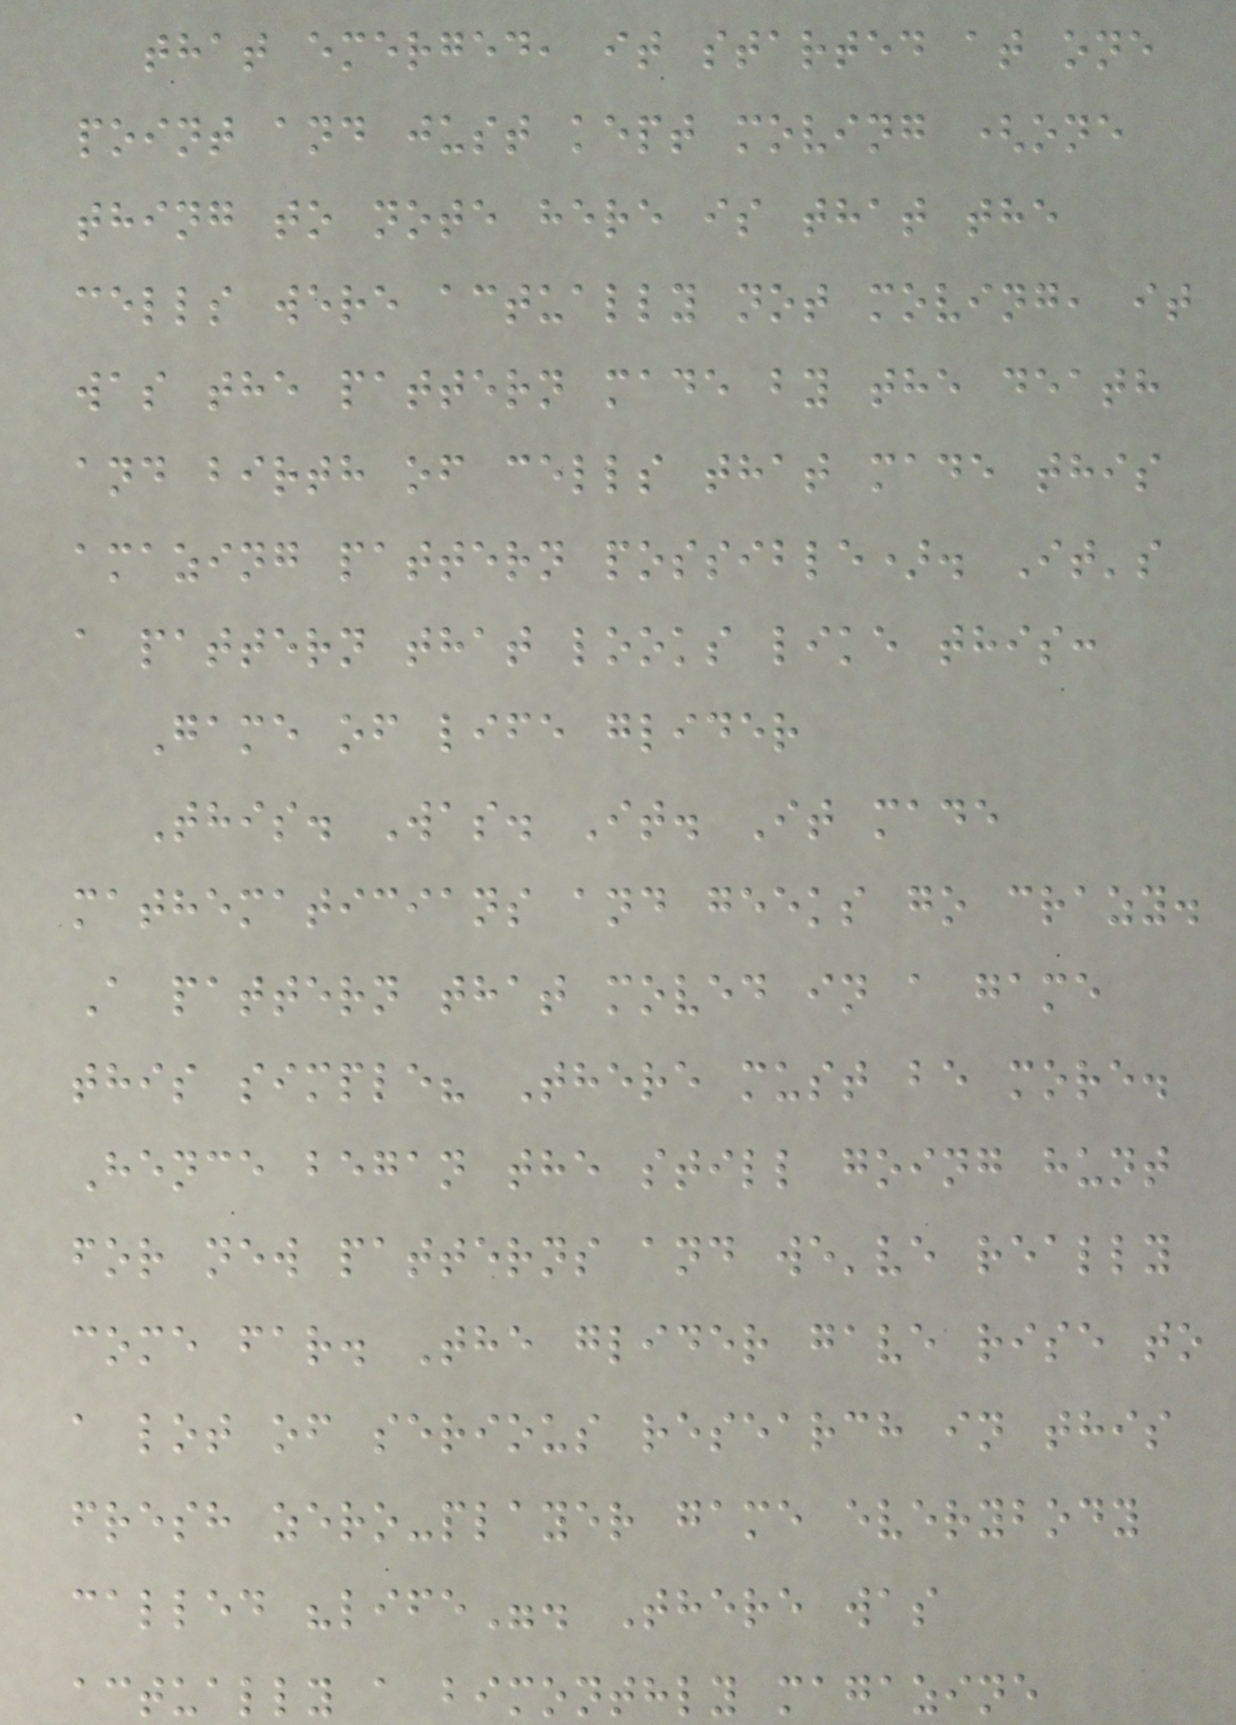that emerged, it started at one
point and just kept moving (one
thing to note here is that the
cells were actually not moving, it
was the pattern made by the death
and birth of cells that made this
amazing pattern possible). It's
a pattern that looks like this:
Game of life glider
This. Was. It. It made
mathematicians and geeks go crazy.
A pattern that moved in a game
this simple? There must be more.
Hence began the still going hunt
for new patterns and we've really
come far. The glider gave rise to
a lot of serious research in this
fresh zero-player game everybody
called "life". There was
actually a bimonthly magazine
